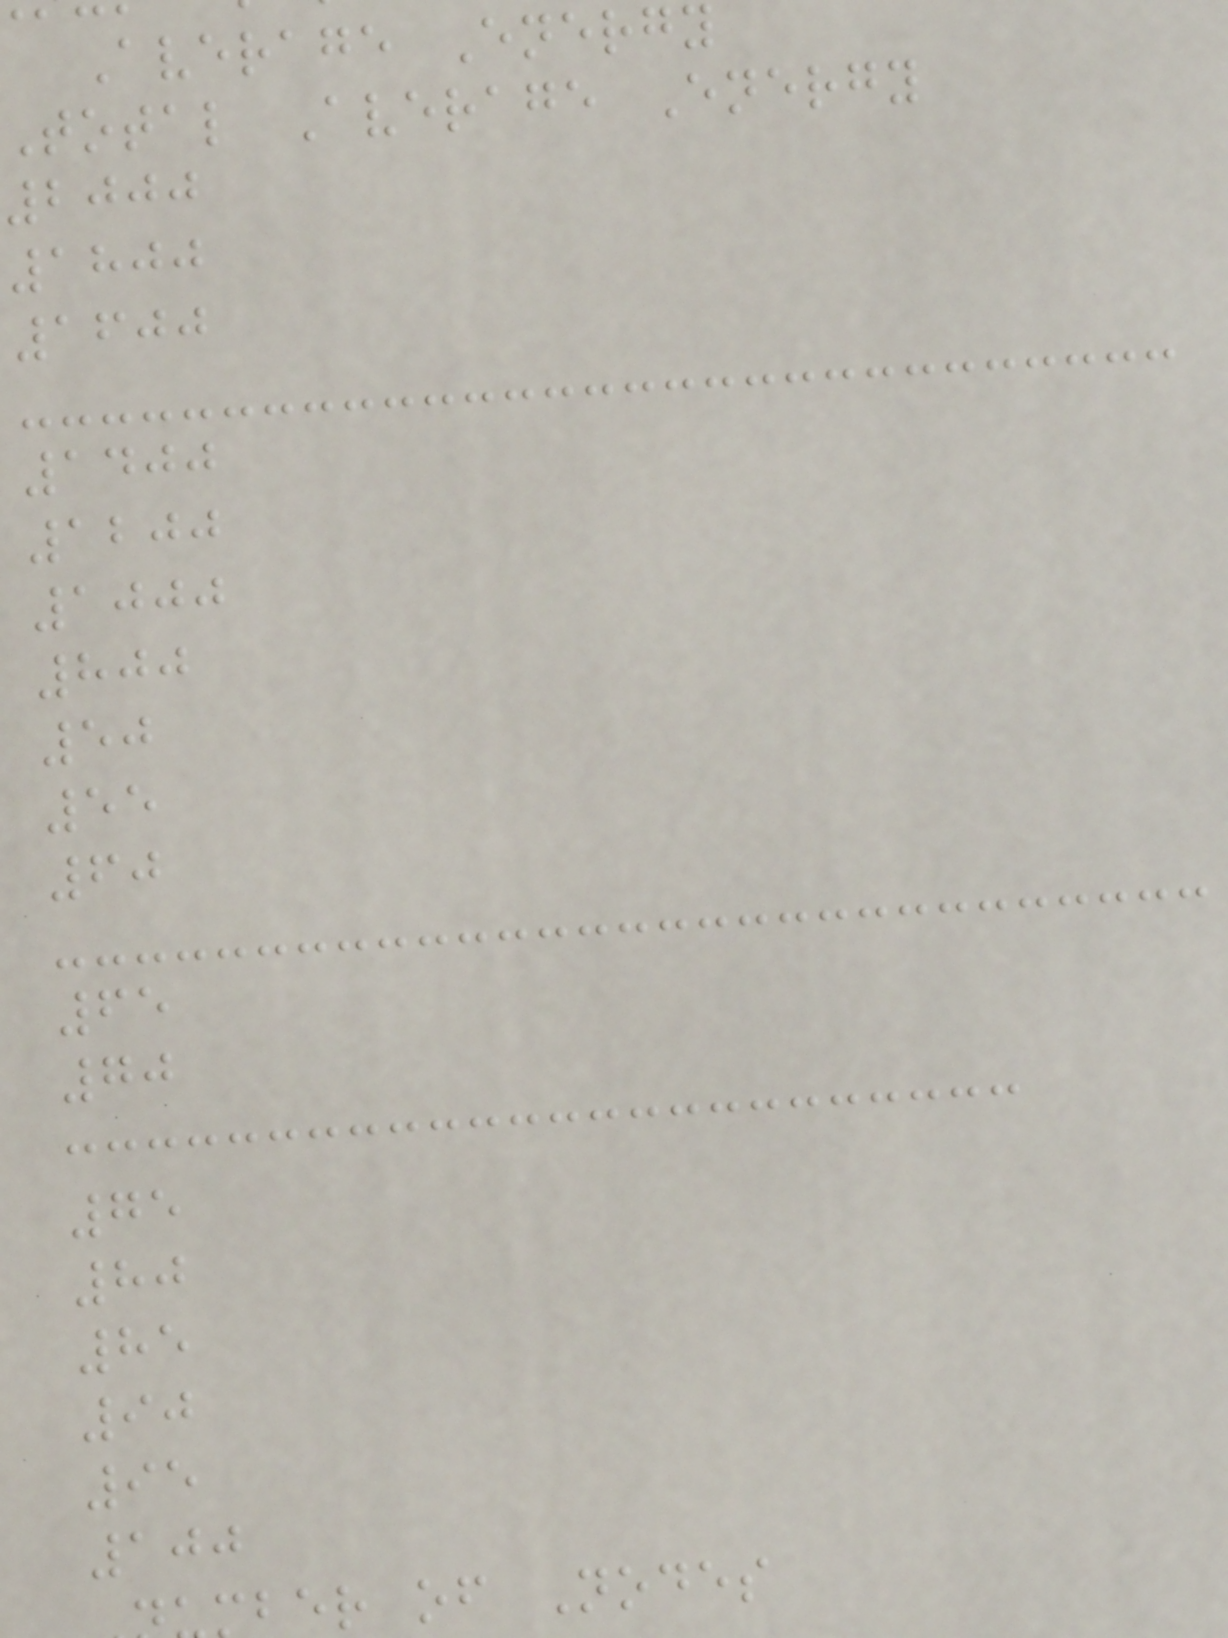Average Energy
total Average Energy
2000
1800
1600
1400
1200
1000
800
50
55
60
65
70
75
80
85
90
95
100
ber of Nodes
